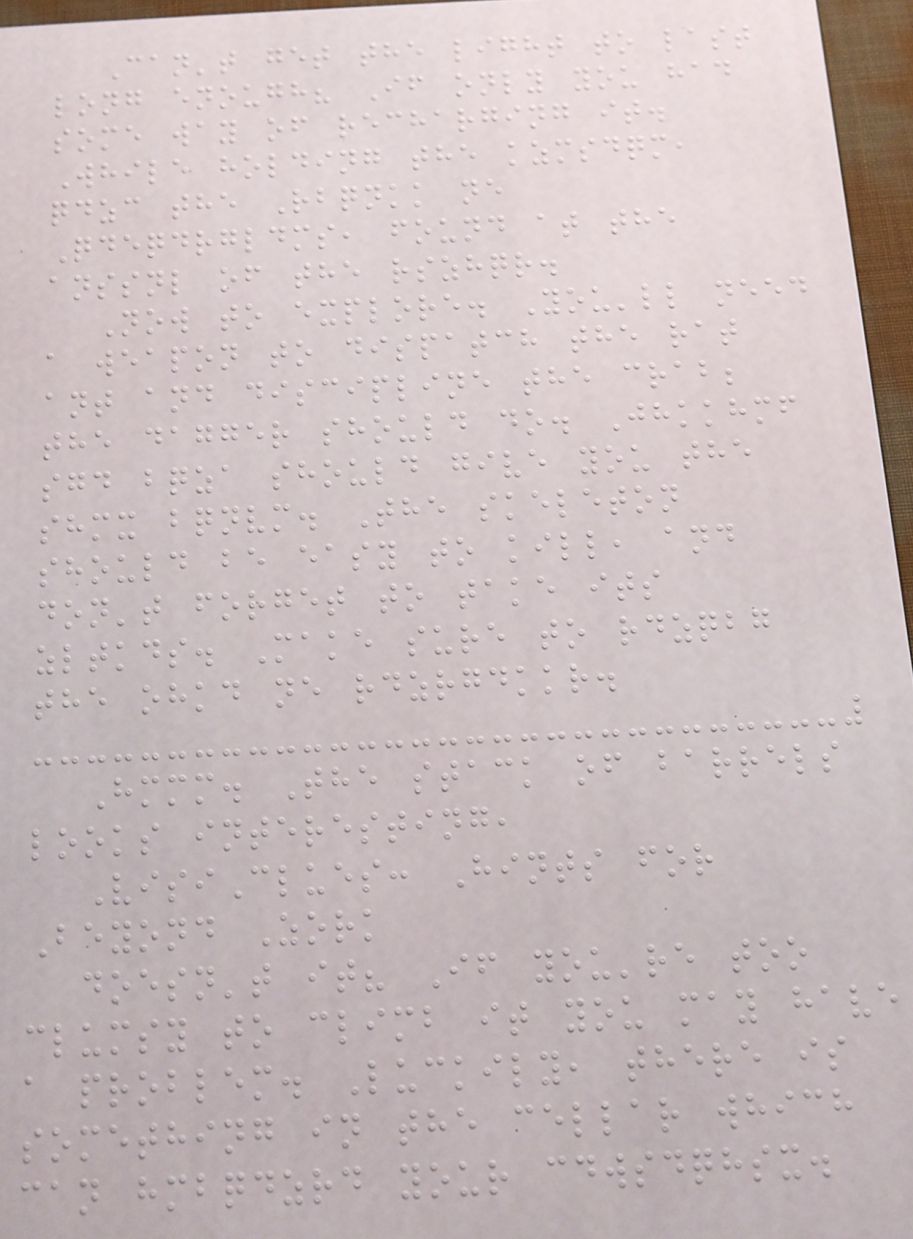Can't get the light to last
long enough? If only you had
some way of recharging it.
While holding the kzmsdqm,
qdzc the Rbqnkk ne
Qdeqdrgldms, found at the
anssnl of the rszhqr.
Now to explore. You'll need
a weapon to dispatch the rat
ant and discipline the crab;
the dagger should do. Jhkkhmf
sgd bqza should give you the
shmx bqnvm. The skeleton
should be easy to kill, and
don't forget to take its
zltkds. Make sure to rdzqbg
the ohkd ne rdzrgdkkr.
Hmmm. The stack of barrels
looks interesting,
VisiClues: Hints for
Beyond Zork
doesn't it? If you're too
clumsy to climb it you may have
a problem. Luckily, there is
something in the cellar which
can hmbqdzrd your cdwsdqhsx.
